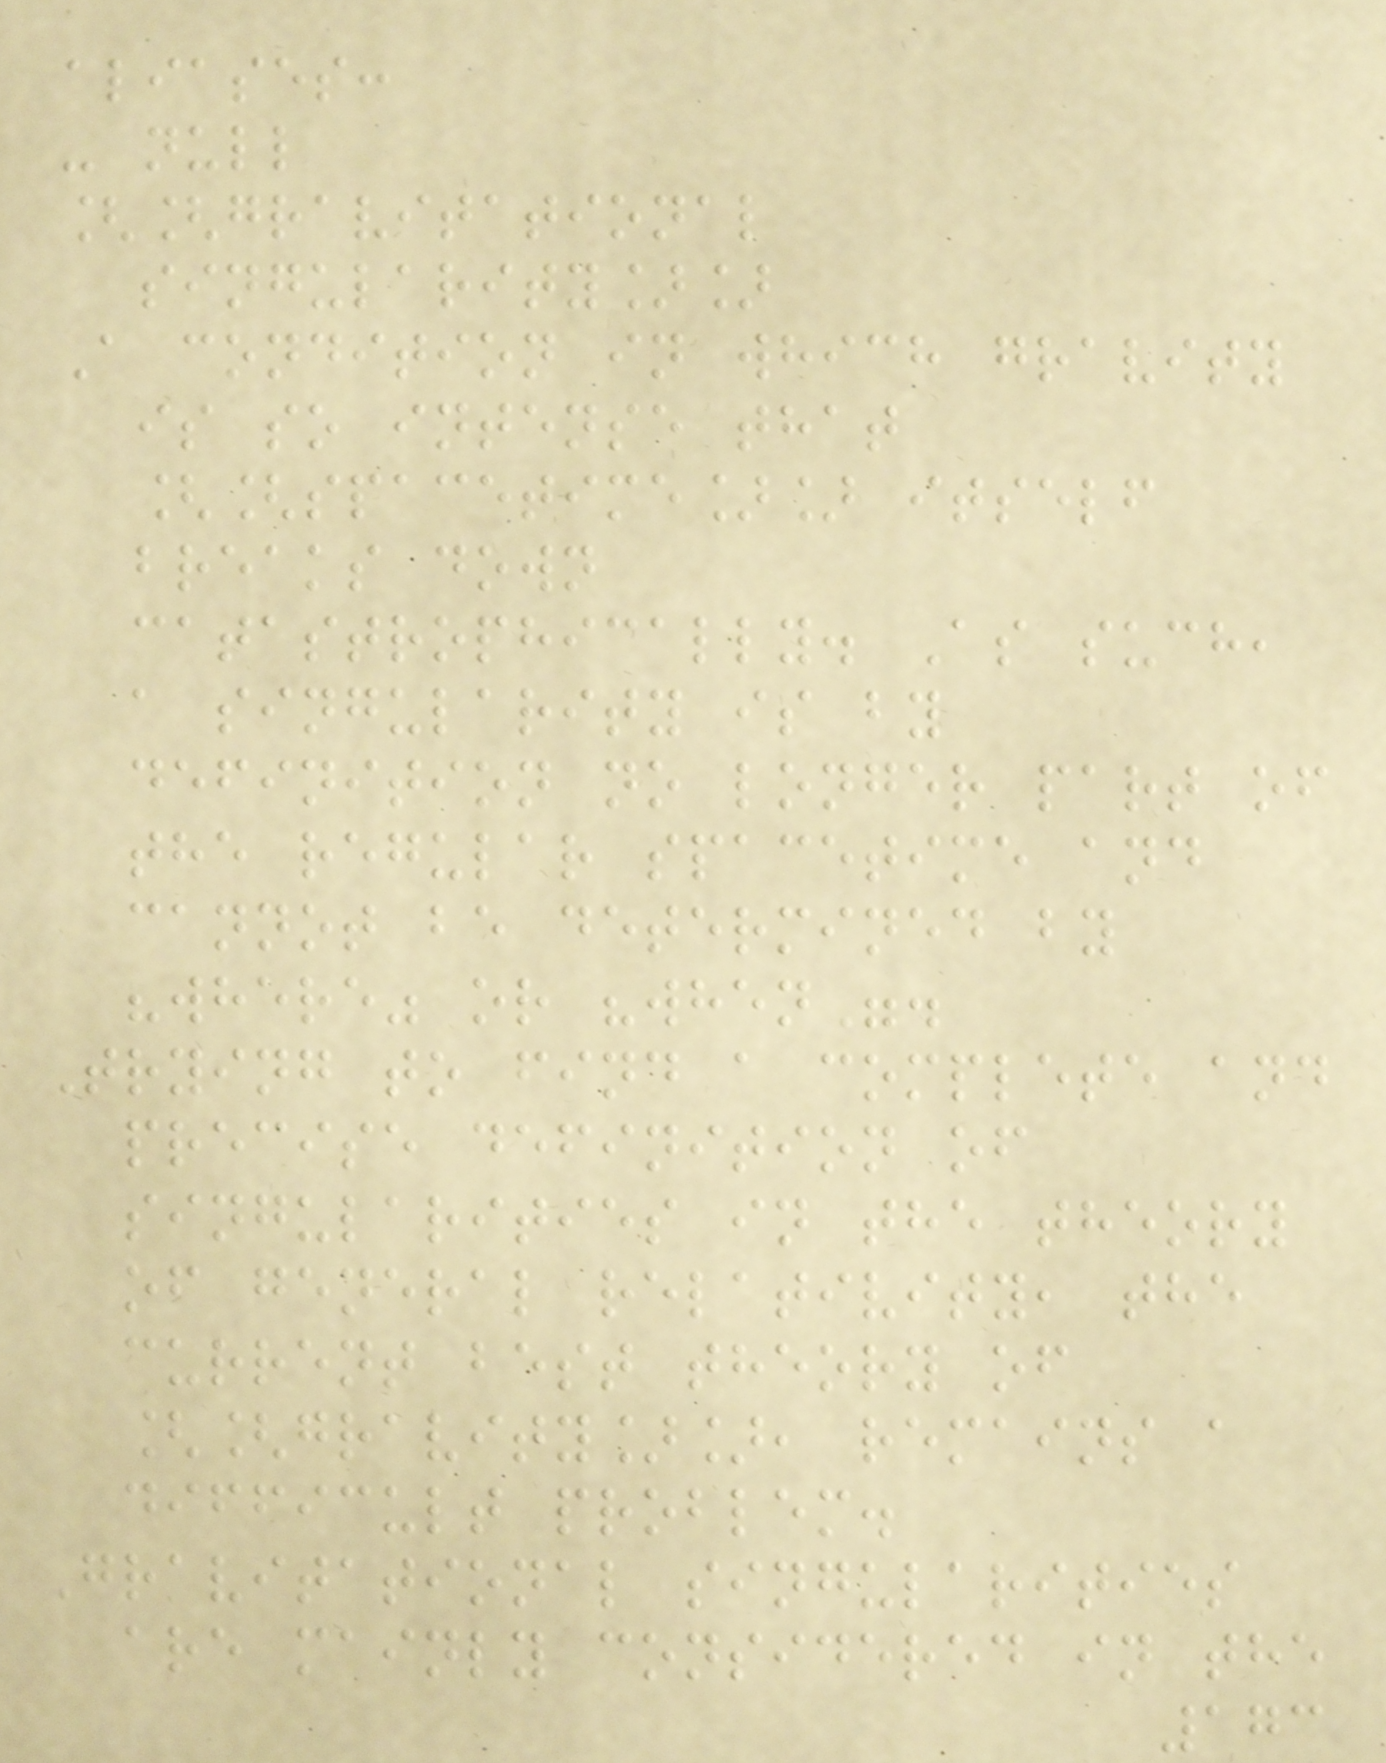aliases:
- null
[[gravitational
singularity]]
A condition in which gravity
is so intense that
[[spacetime]] itself
breaks down
catastrophically. As such,
a singularity is by
definition no longer part of
the regular spacetime and
cannot be determined by
"where" or "when".
Trying to find a complete and
precise definition of
singularities in the theory
of general relativity, the
current best theory of
[[gravity]], remains a
difficult problem.
Gravitational singularities
are mainly considered in the
173
